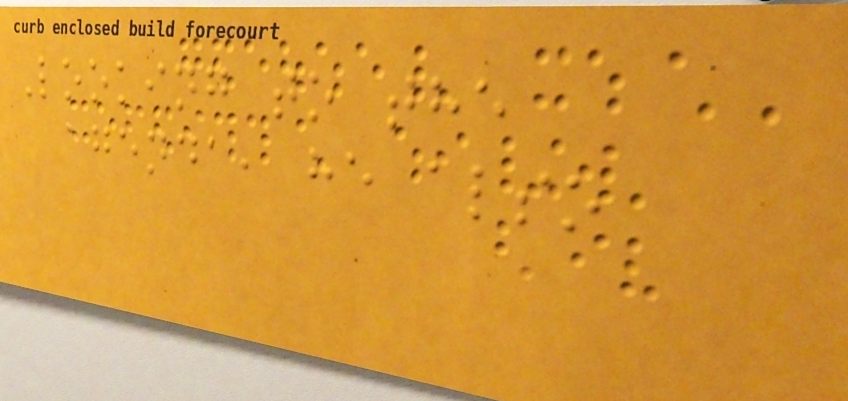Looking to the
agenda, he also
